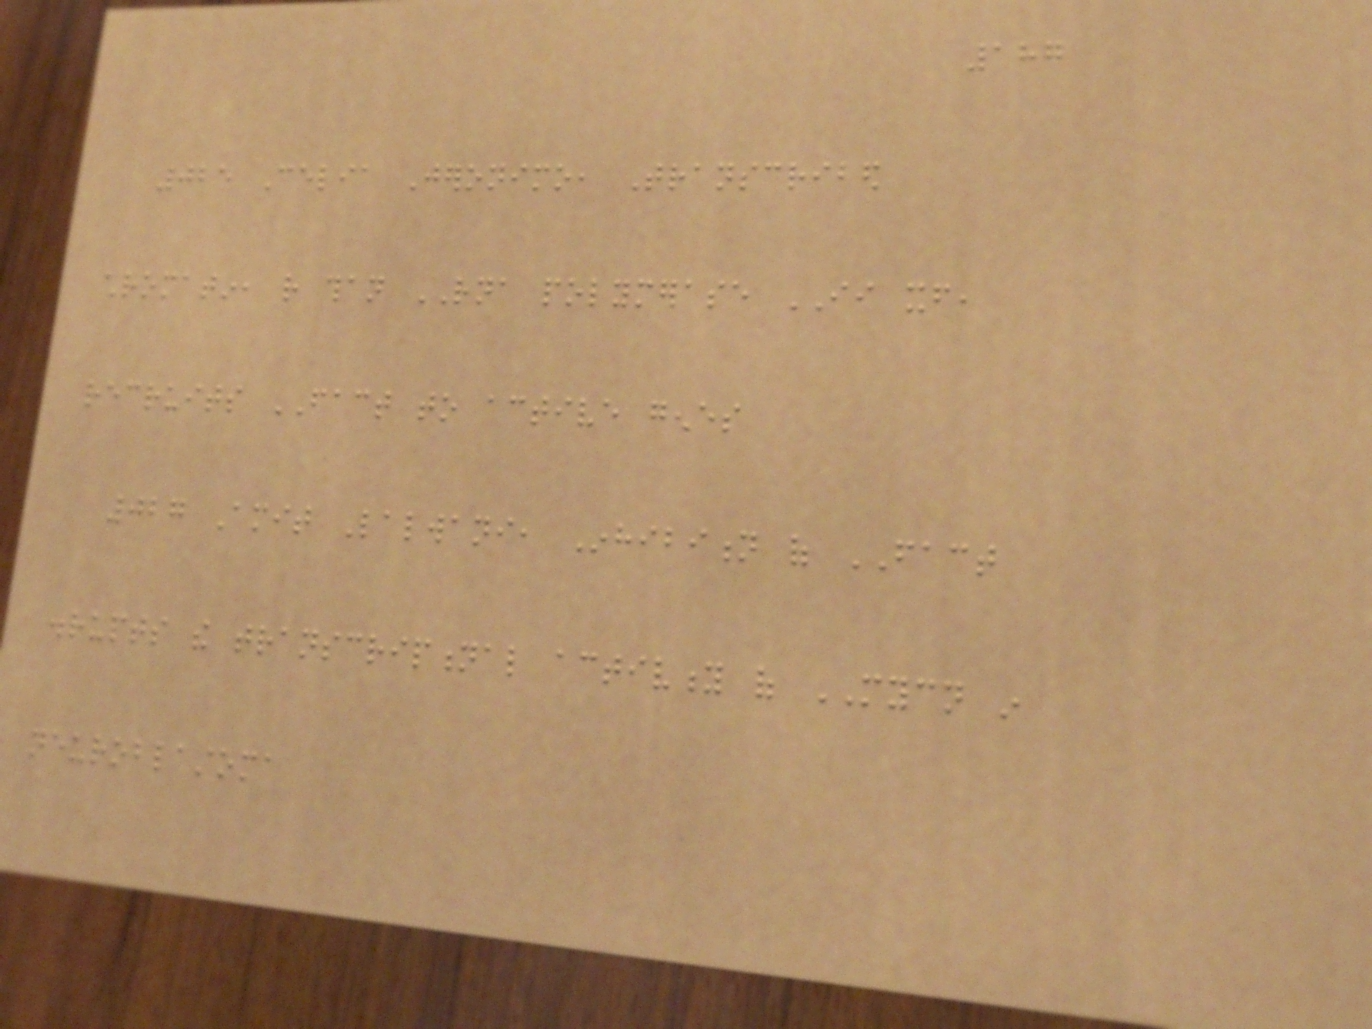187
025 Celia Jeronimo, Transcribed
chromatin, rather than RNA polymerase II itself,
recruits FACT to active genes
027 Amit Lalwani, Inhibition of FACT
disrupts the transcriptional activity of MYCN in
neuroblastoma
